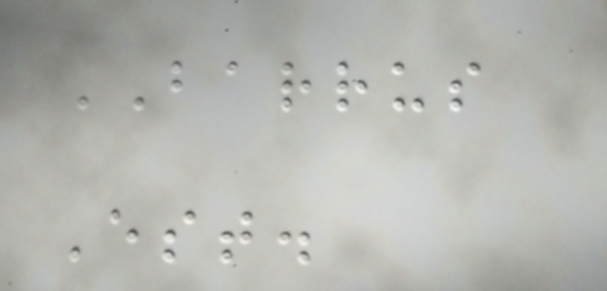BARRUS
Est.
